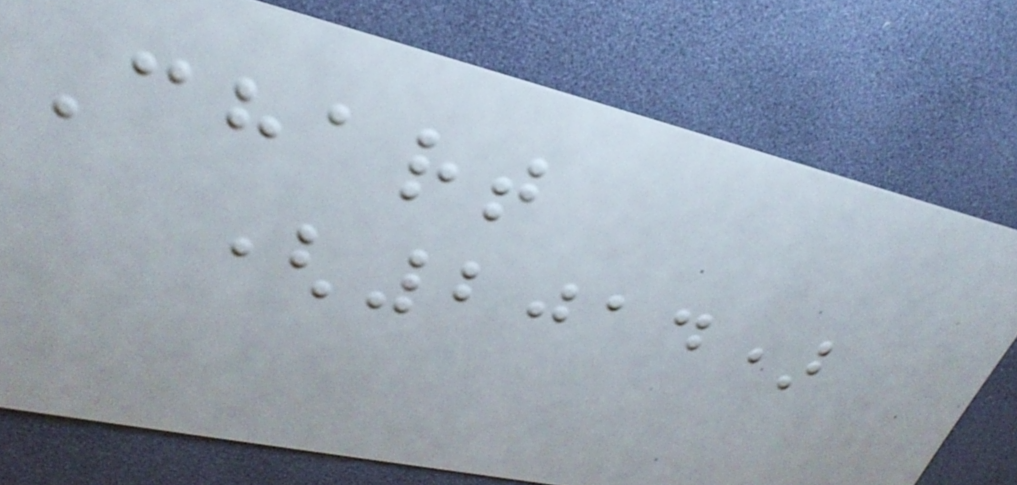Chart
(2014)
